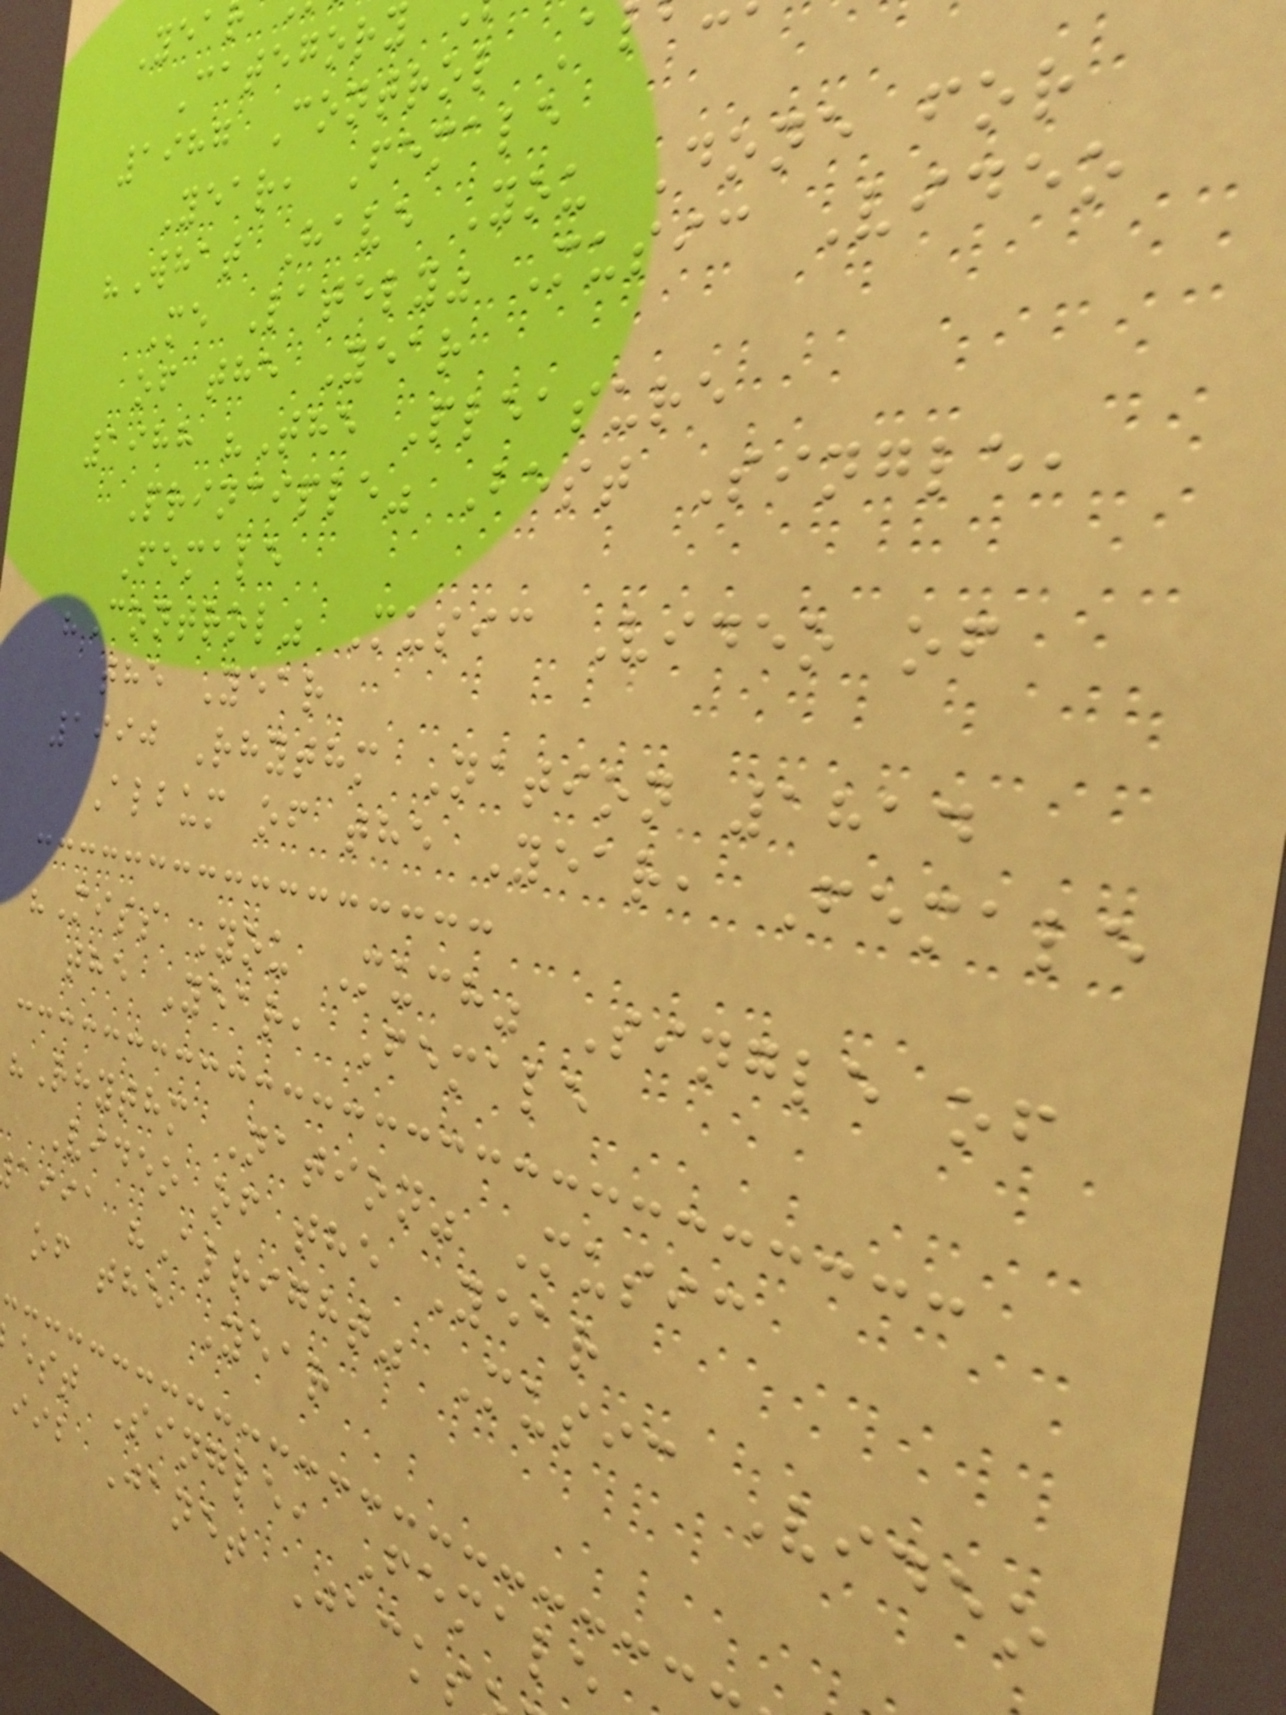Category
1987 Control A
Year, Female
"What Have You Done for
Me Lately" Music Video
of the Year
1988 "The Pleasure
Principle" Best Single,
Female
"Control" Music Video of
the Year
1990 Rhythm Nation 1814
Album of the Year, Female
"Miss You Much" Single of
the Year, Female
"Rhythm Nation" Music
Video of the Year
aiia "Alright" Music Video
of the Year
est Single, Female
iib Janet Jacks
